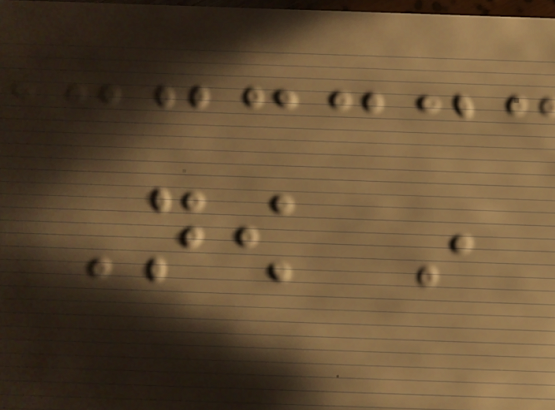Now in
